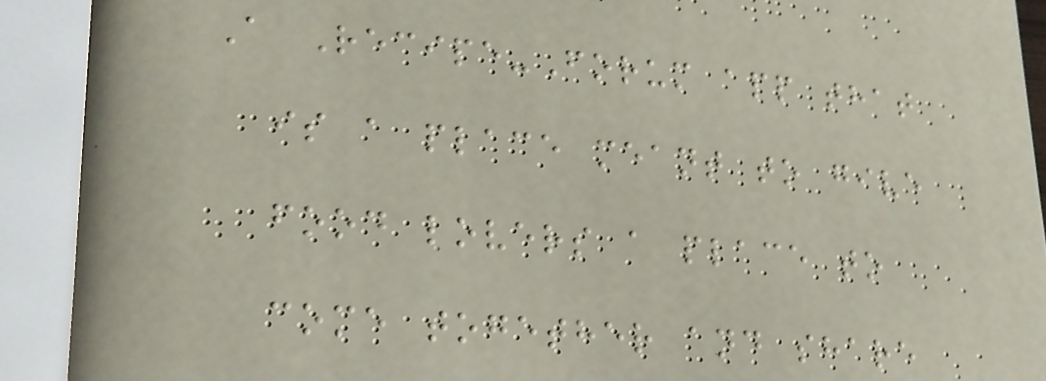A Recipe-Forum app that
is a place meant to give
food lovers a place to
come together and share
